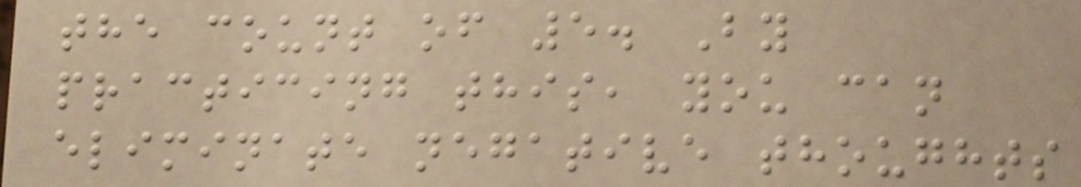the count of 5. By
practicing this, you can
eliminate negative thoughts
